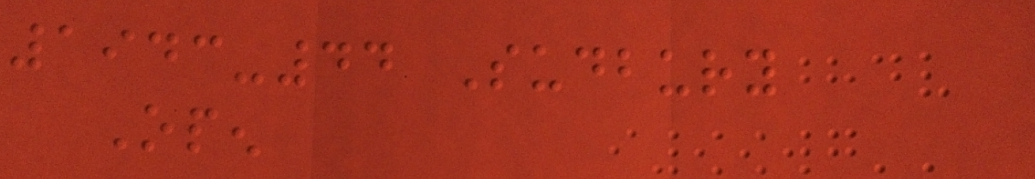1943-44 Sudbury
Open
